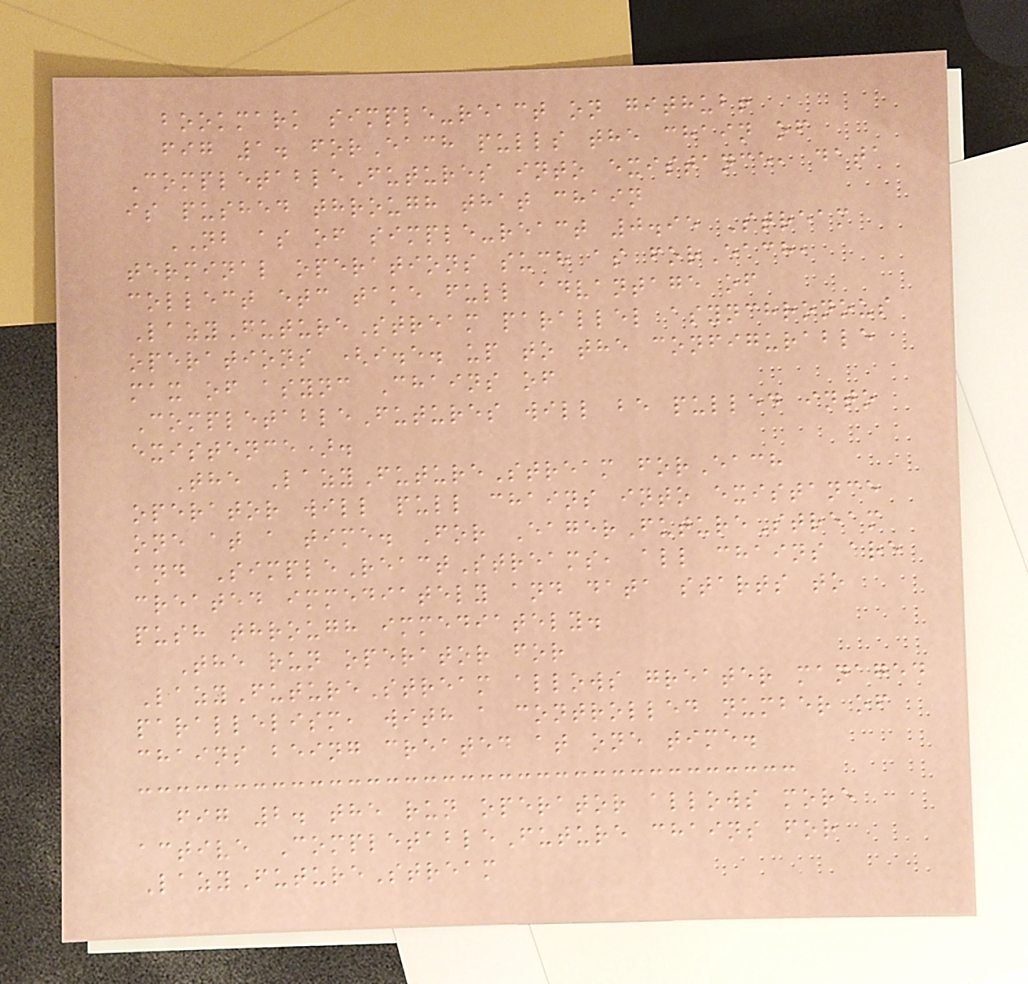bookmark simple-react on github!
fig 1. forEach pulls the chain of
CompletableFutures into existance, data
is pushed through that chain
NB as of simple-react 0.95 Stream
terminal operations such as forEach,
collect etc take full advantage of
LazyFutureStream parallel asynchronous
operations (i.e. up to the configurable
max of async Chains of
CompletableFutures will be pulled into
existence).
The LazyFutureStream forEach
operator will pull chains into existance
one at a time. For EagerFutureStream
and SimpleReactStreams, all chains are
created immediately and data starts to
push through immediately.
The run operator for
LazyFutureStream allows greater managed
parallelism, with a controlled number of
chains being created at one time.
fig 2. the run operator allows more
active CompletableFuture chains for
LazyFutureStream
